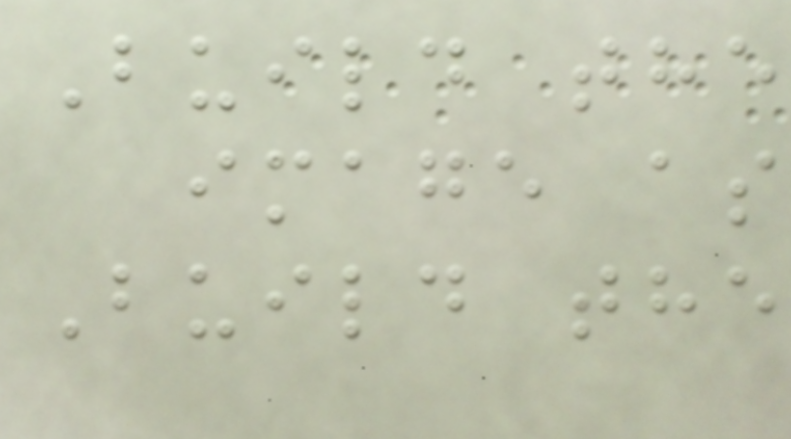Build the
image as
Build the
